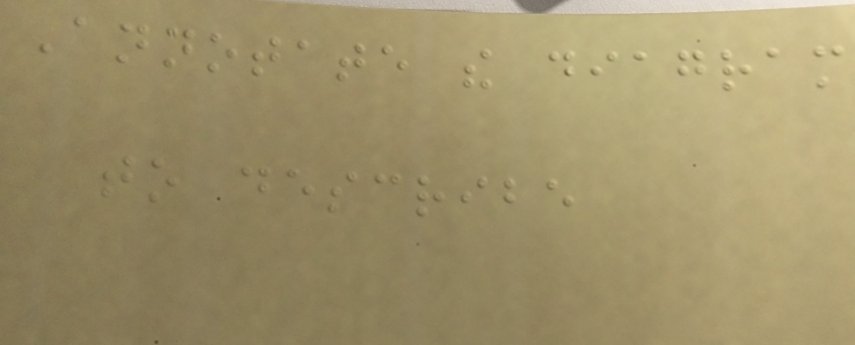Annotate the diagram
to describe
